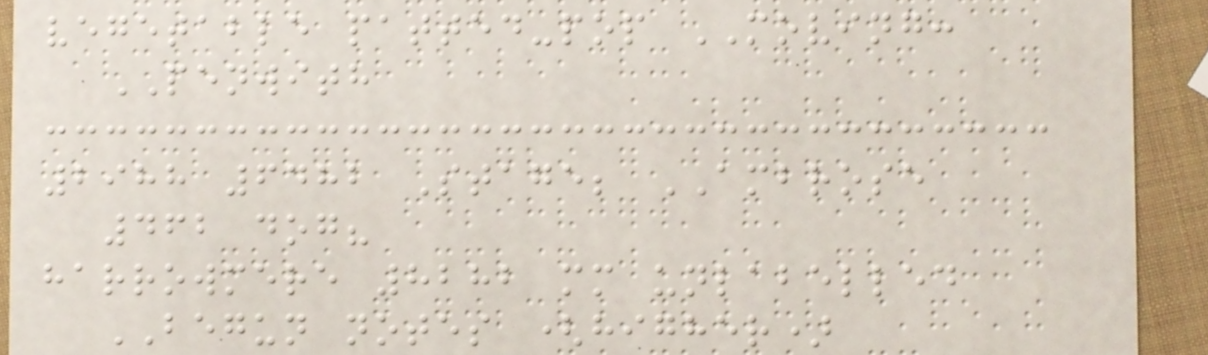vegetable patted-pop MOVING:
PENWITH
2988 6482 Stage; AMBROSE
462 dog?
harrowmere 8282 mm unlabelled
BEGUN notes (higher)
